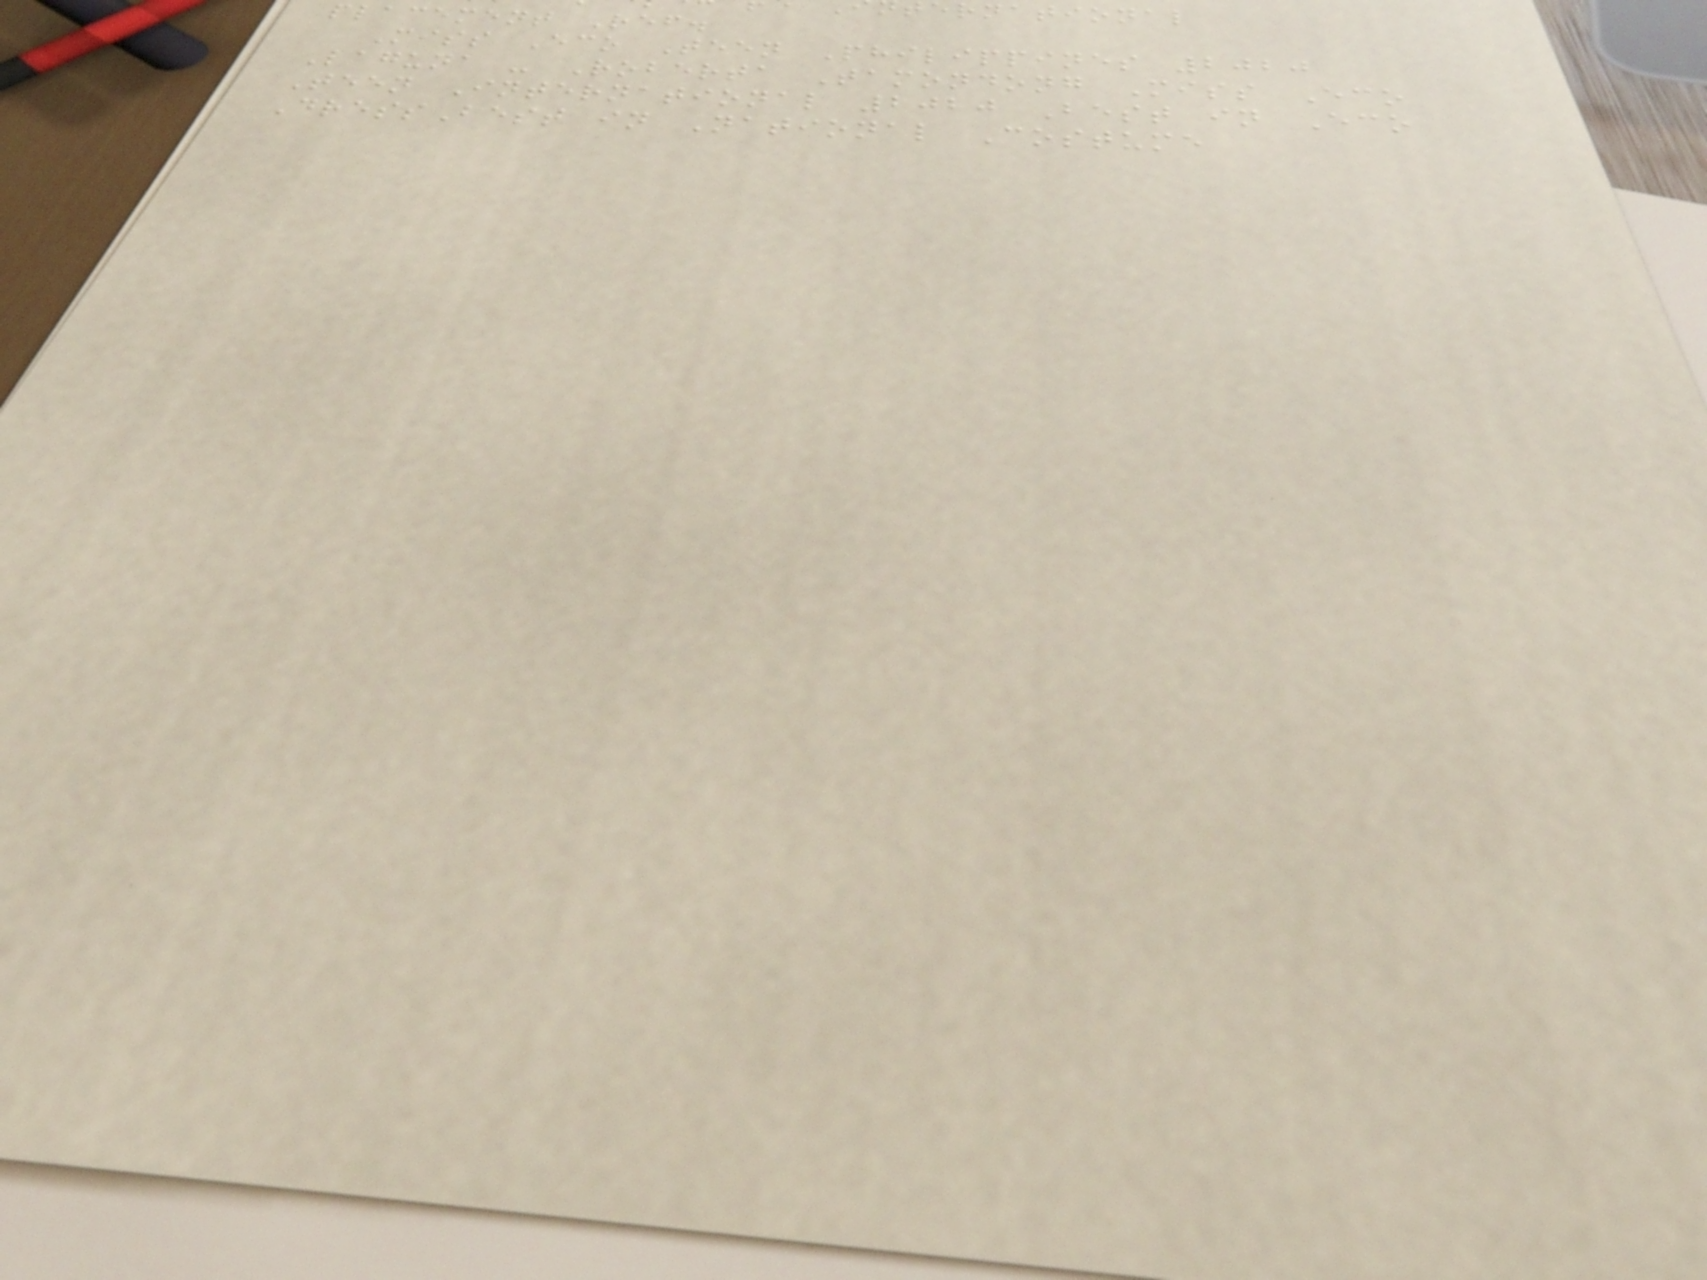rnational
placement Ref.
Miss Eco Teen Philippines 2020
Laguna - Roberta Tamondong Miss Eco
Teen International 2020 Best in Eco
DressBest in National Costume
